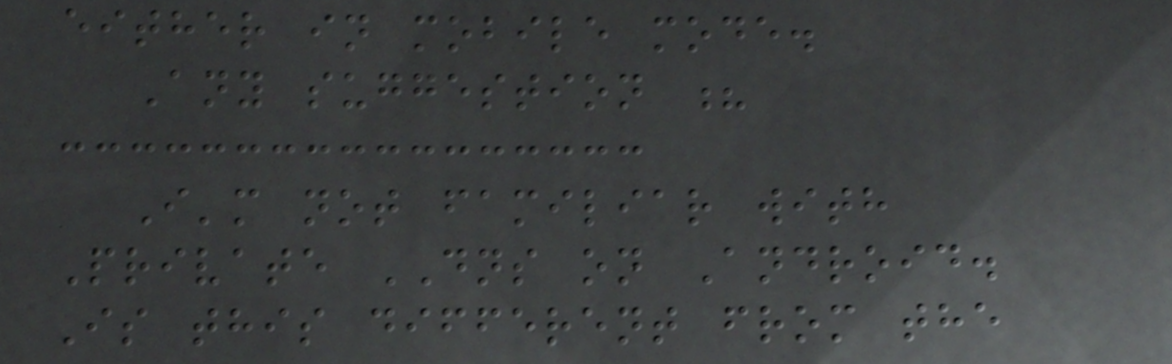either in mobile mode.
Any suggestion ?
I'm not familiar with
Private DNS on Android.
Is this different from the
